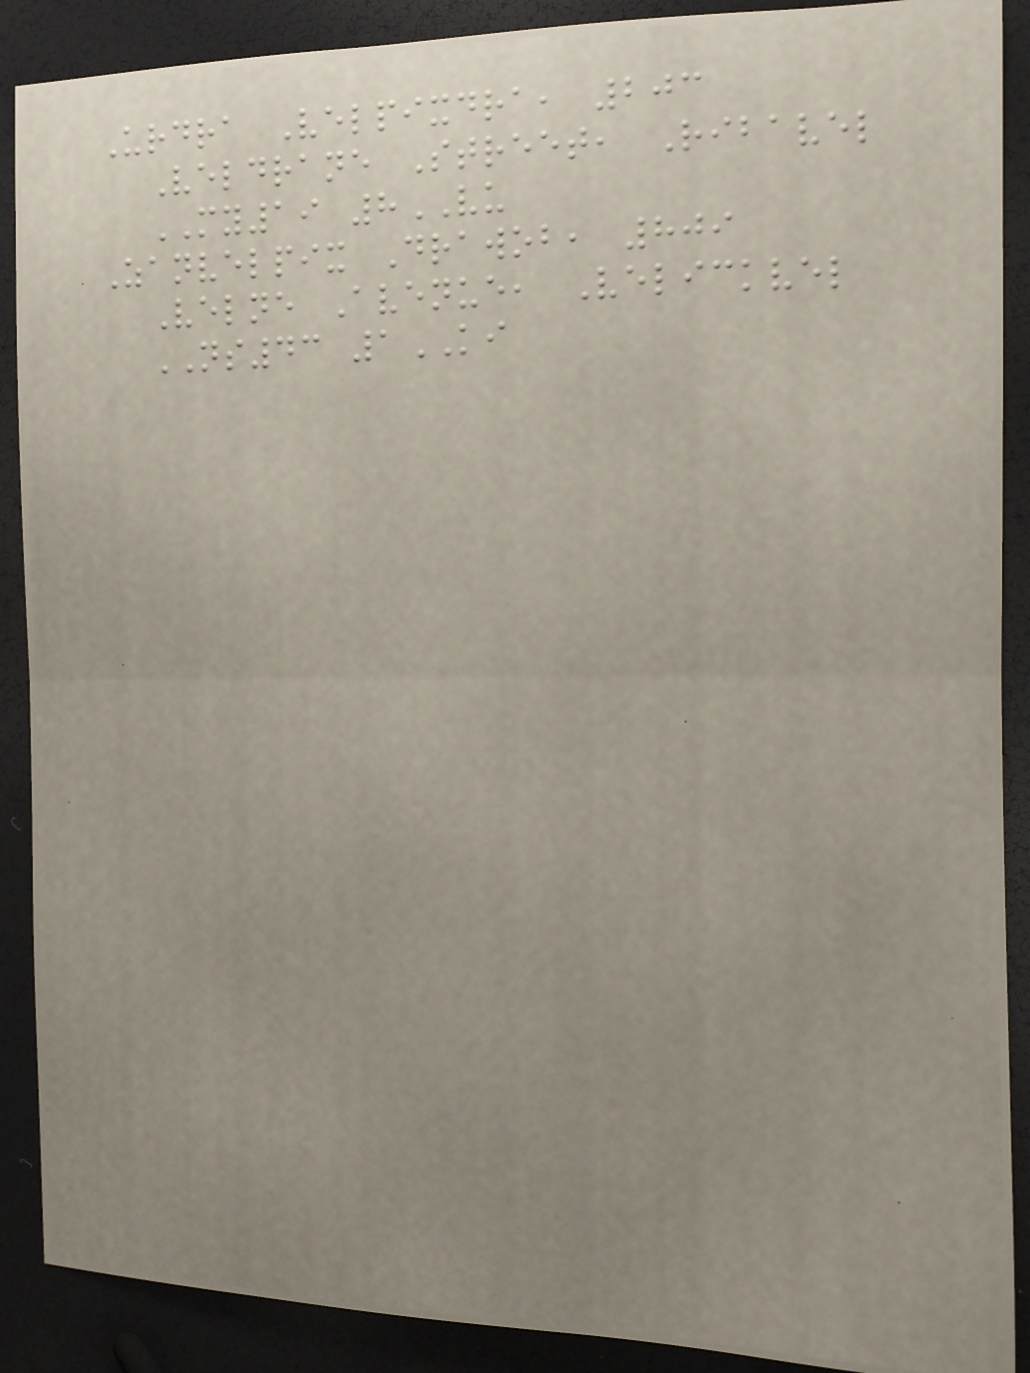Urdra Velpixdra, 203
Veldrane Street, Ribavel
MY19 8VU
Zanvelpix Drawob, 809
Velne Avenue, Velickvel
NS43 1KI
